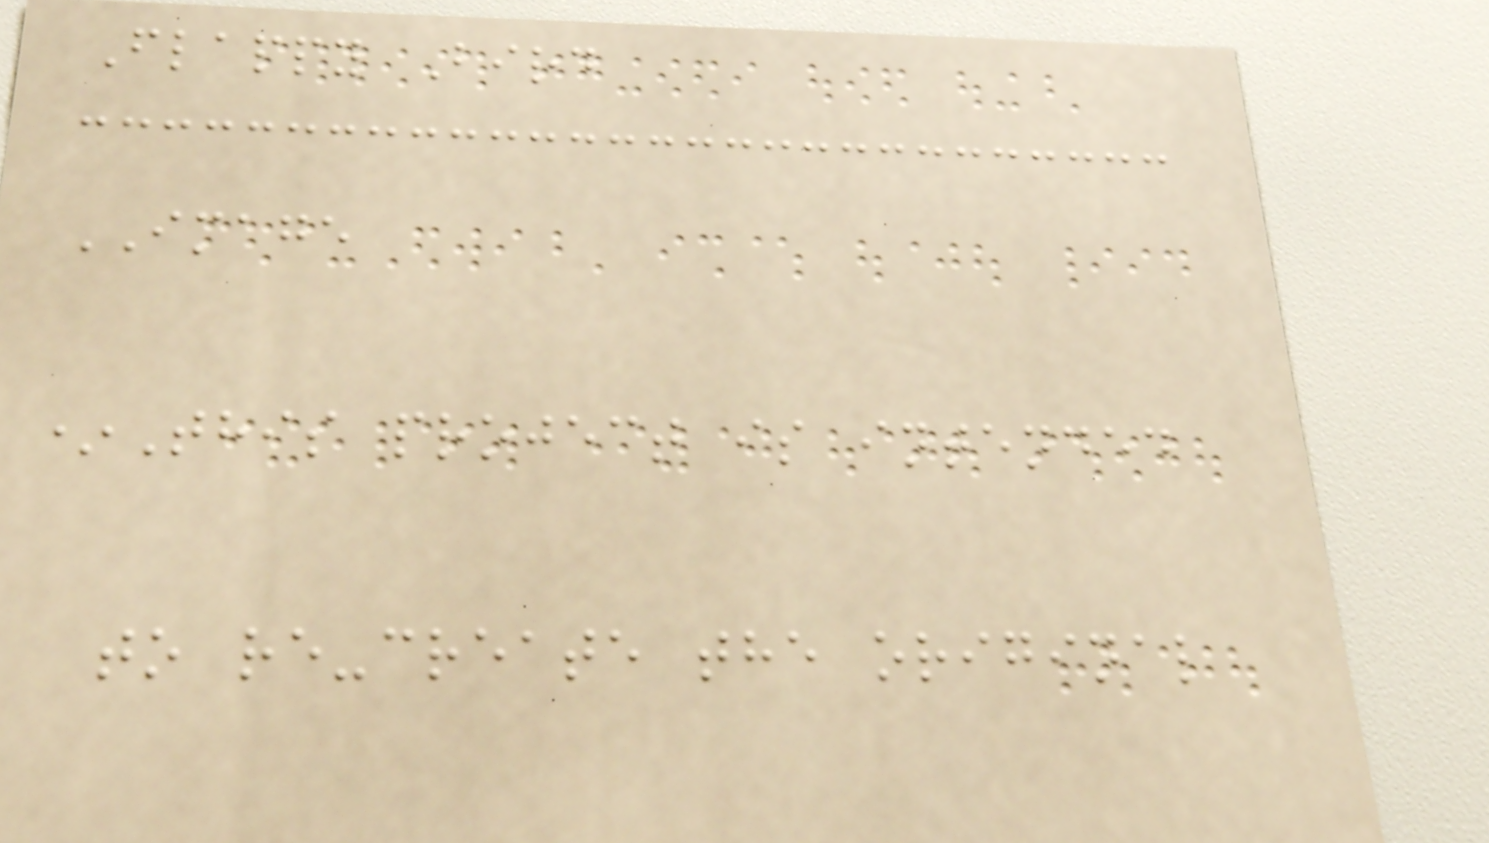Flappy Bird
IMAGE
*This project is intended
to re-create the original
